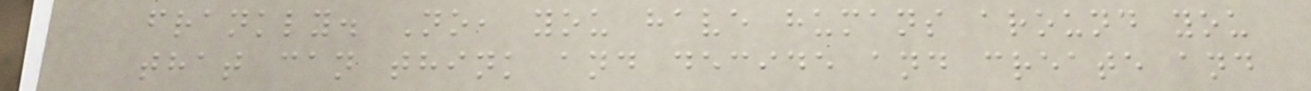frankly. No, you have humans around you
that can think and decide and create and
